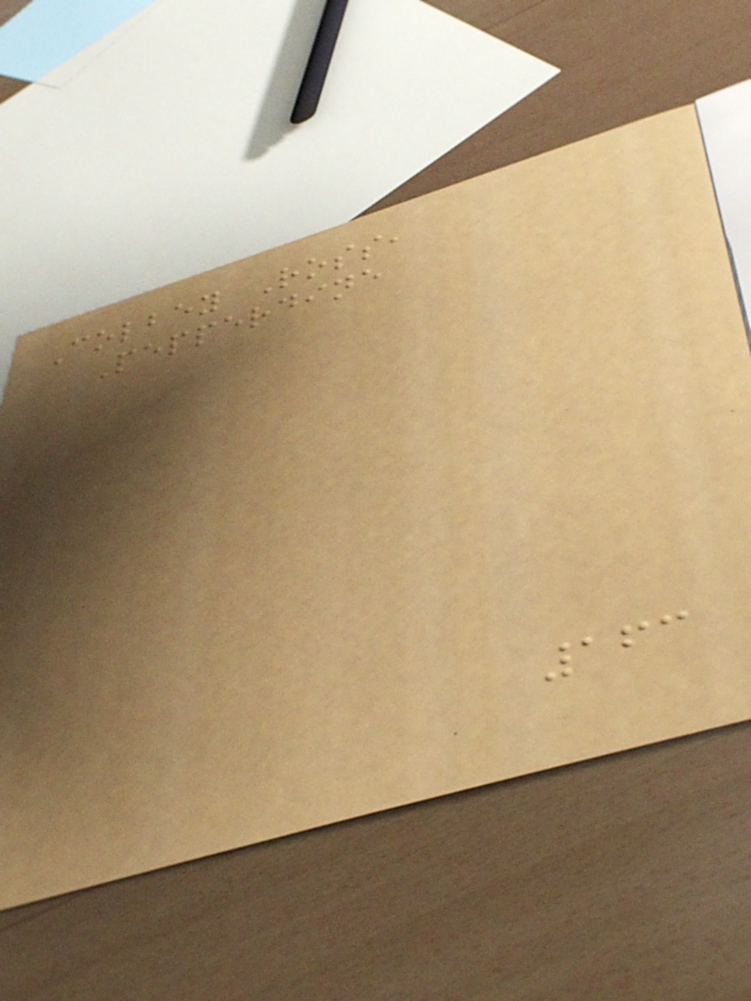Colbey Ross,
Pepperdine
163
